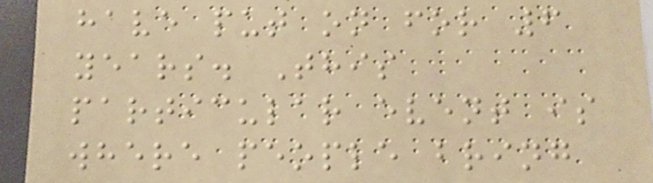have put on for 6
years. This
particular event is
where people bring
